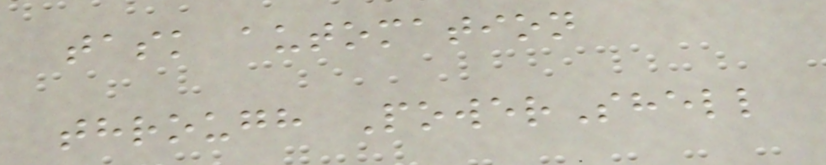task automation
through PowerShell
